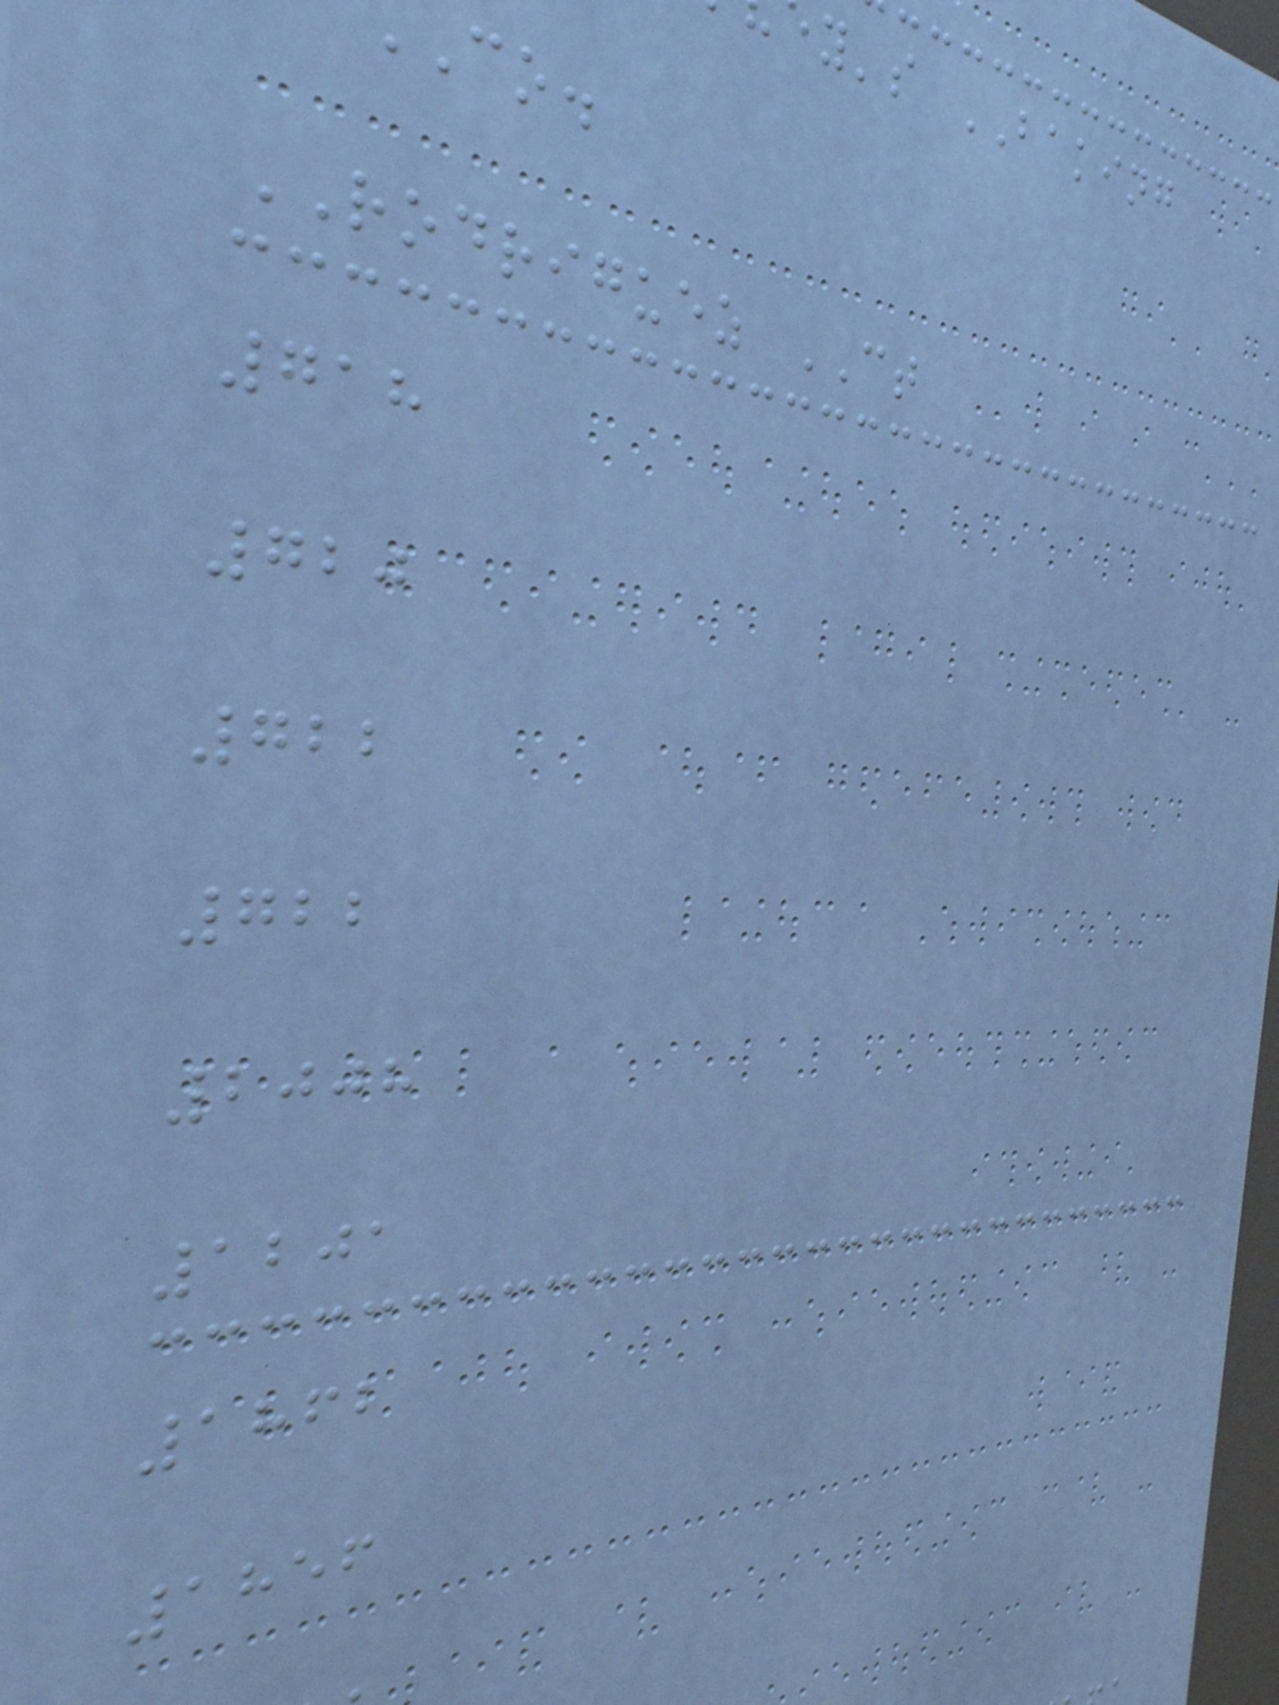y's BAKING
RODRIGUEZ CT
718
720
722
722
2008
1201
1862
1856
